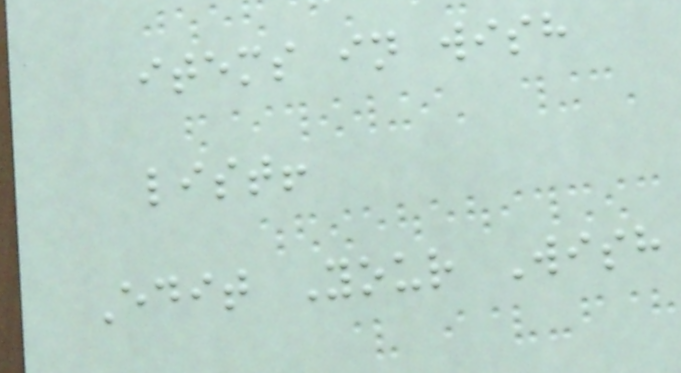items in wish
list!
Edit Your Wish
